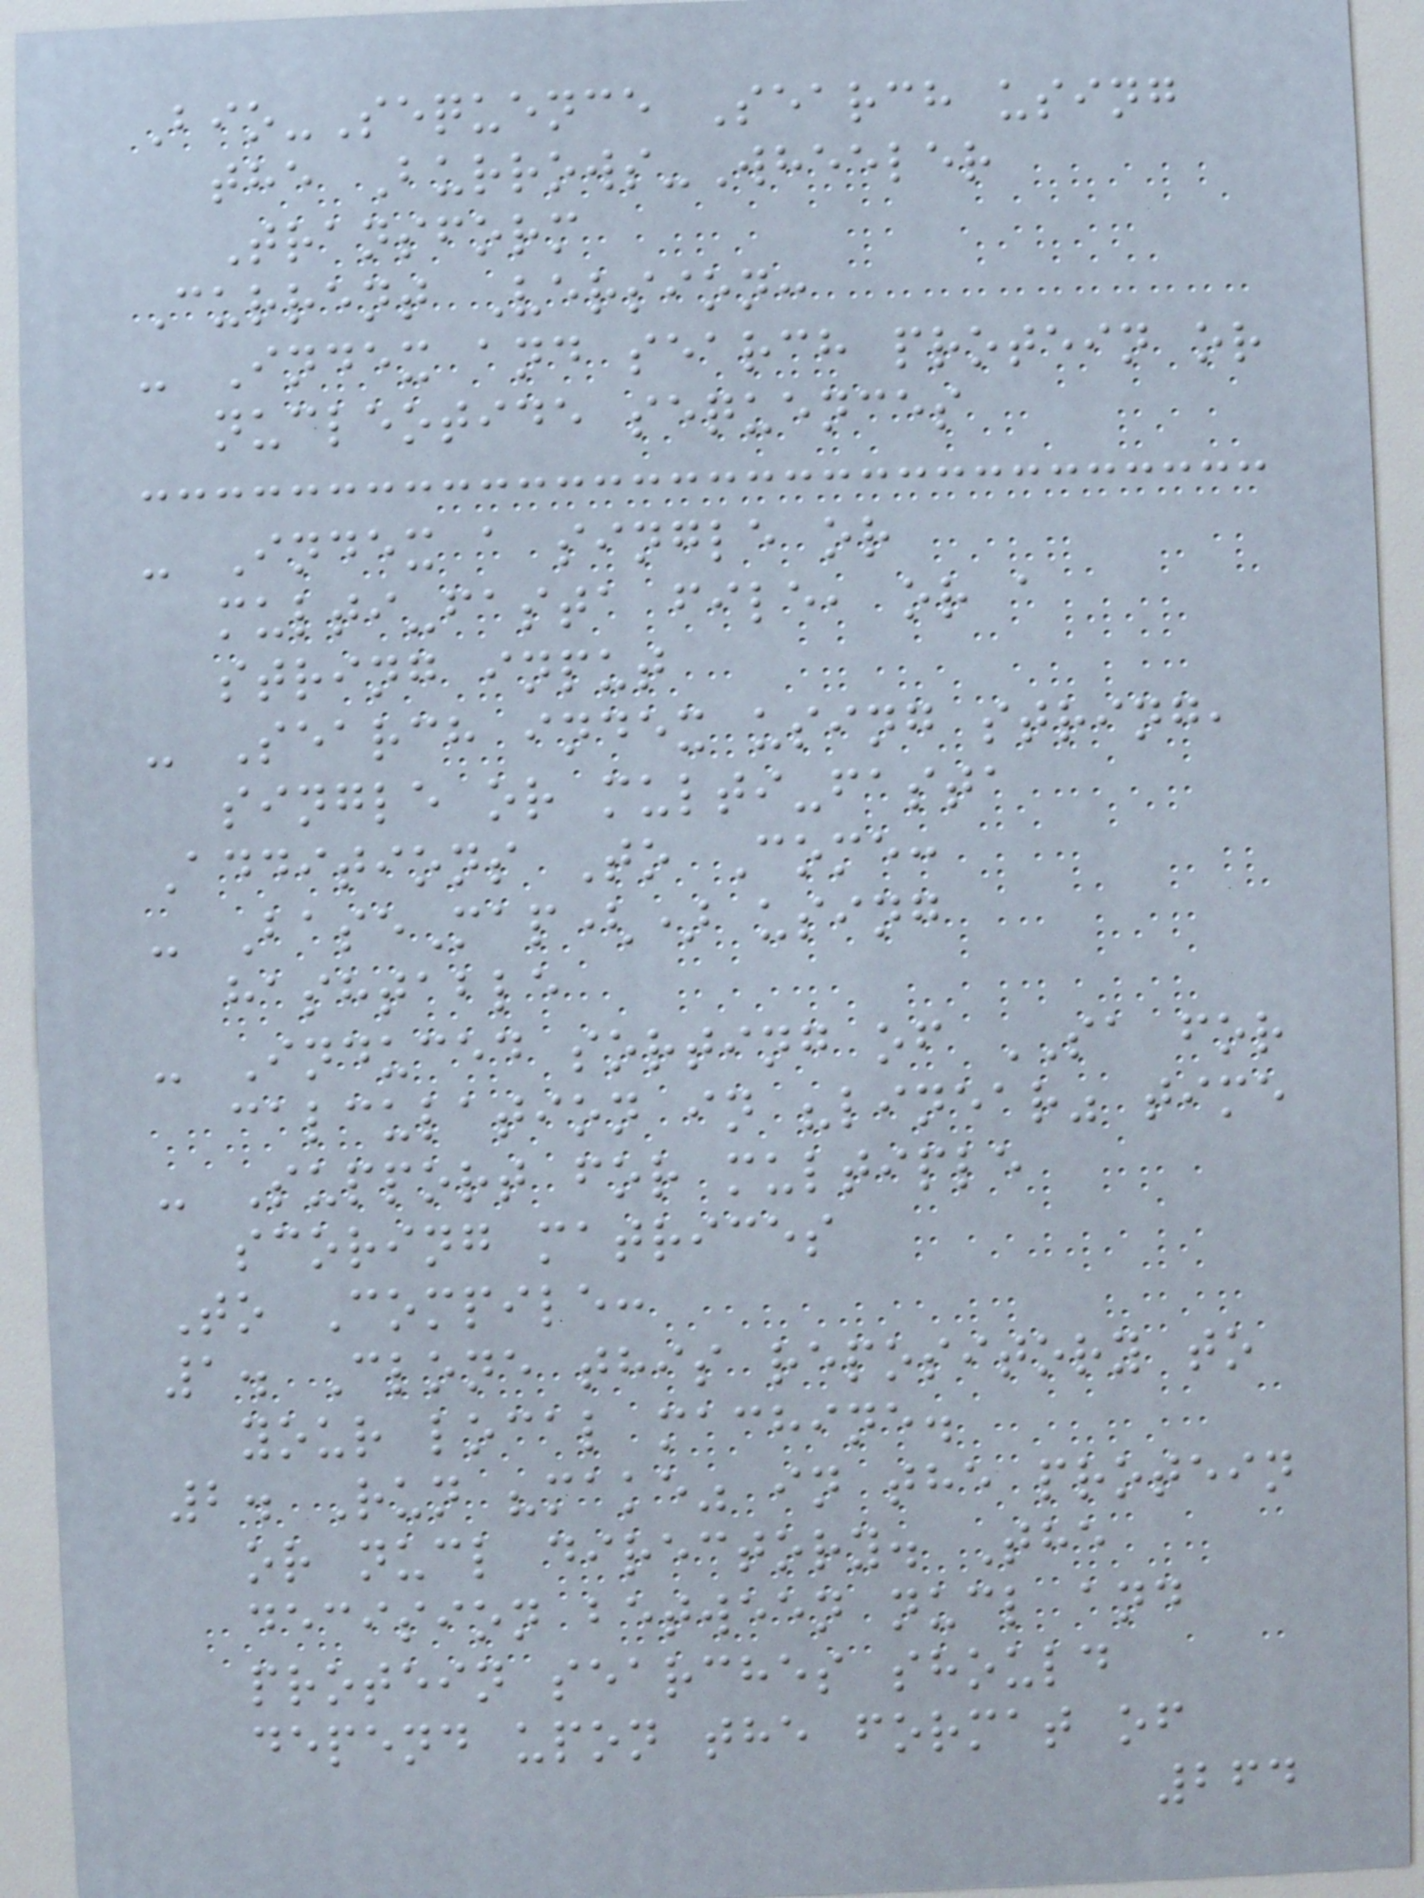Bio-Sequence Search using
the Burrows-Wheeler
Transform
Current Version:
- Index and search protein or
nucleotide sequences
- Index a single or
multi-fasta file, or a
string input
- Search index using string,
single or multi-fasta
Additions To Come:
- BaseMap() using
hashtable
- Induced sorting of SA for
calculation in "linear" time
- Support for multiple
scoring matrices
To Compile:
1. Clone this repository to
your local machine.
2. Run "make" in the protein
or nucl directory. The
decision between nucl and
protein searches should
depend upon the format of
264
